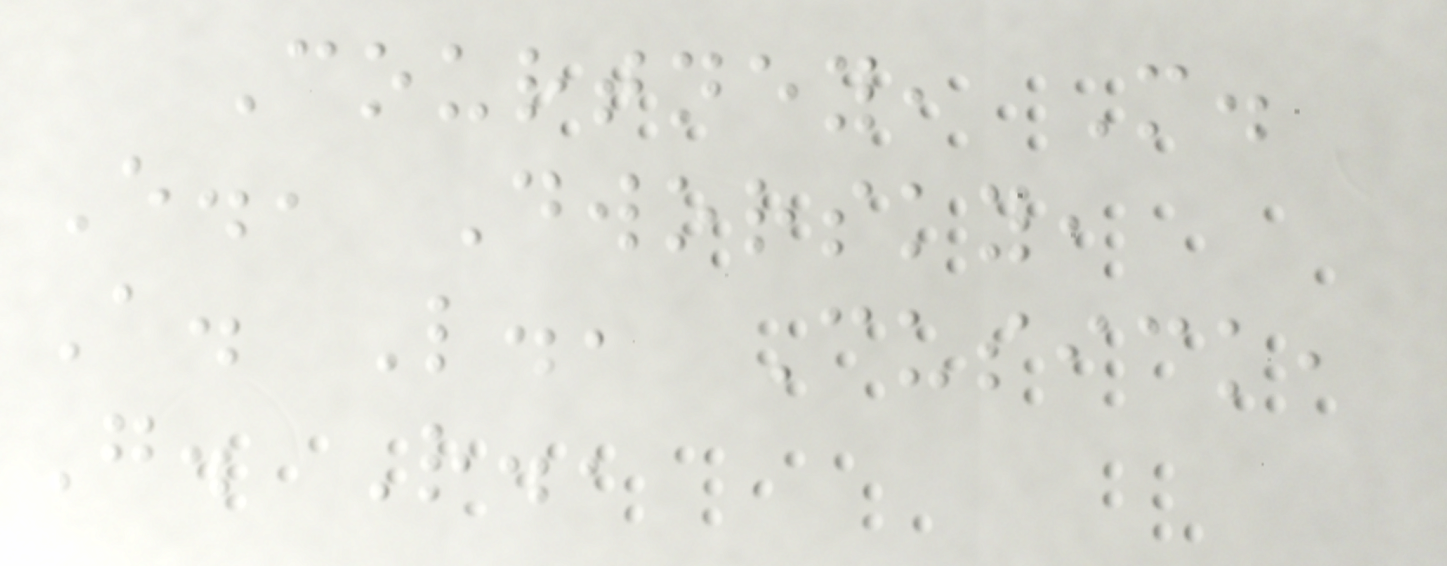Courtney, M.
E., Dworsky,
A. L., Cusick,
G. R.,
